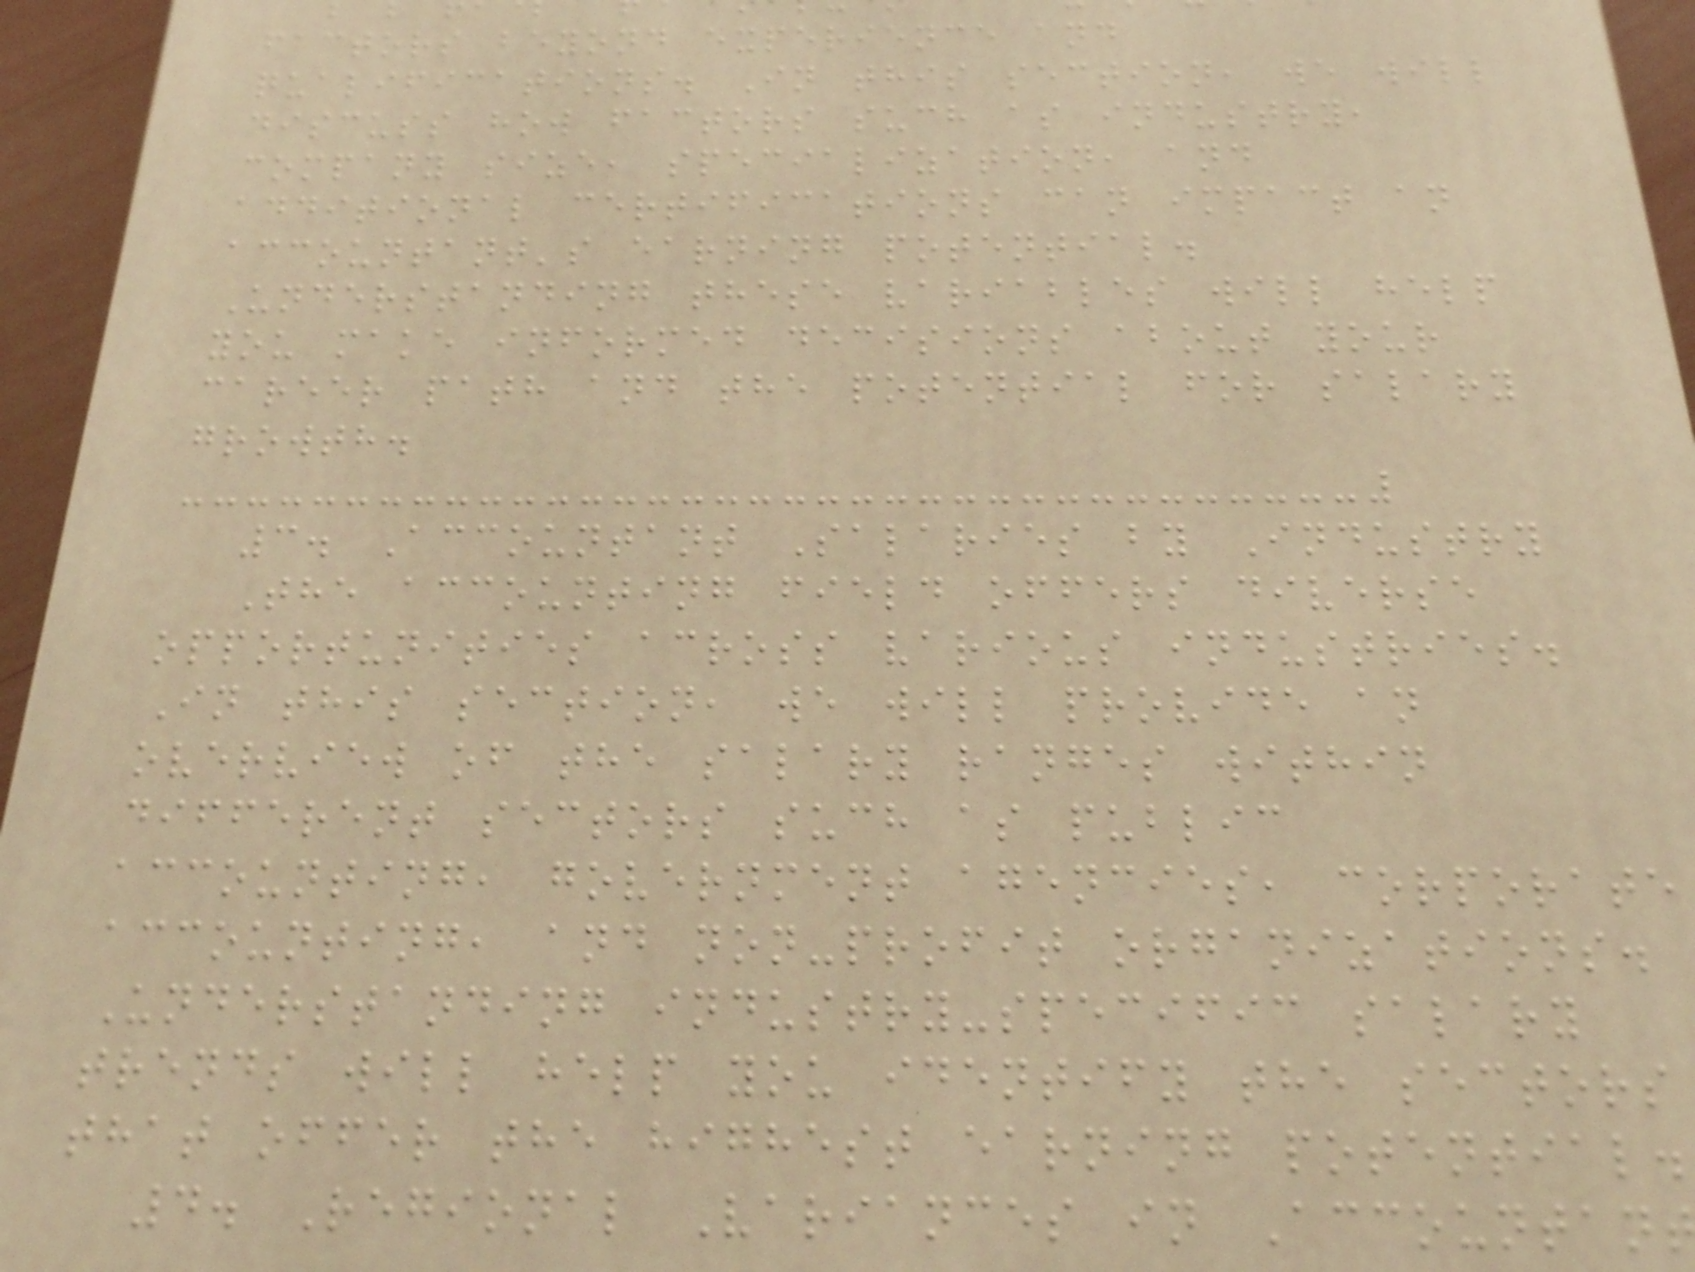factors beyond experience and
qualifications. In this section, we will
discuss how factors such as industry,
company size, specialization, and
additional certifications can impact an
accountant's earning potential.
Understanding these variables will help
you make informed decisions about your
career path and the potential for salary
growth.
3. Accountant Salaries by Industry
The accounting field offers diverse
opportunities across various industries.
In this section, we will provide an
overview of the salary ranges within
different sectors such as public
accounting, government agencies, corporate
accounting, and non-profit organizations.
Understanding industry-specific salary
trends will help you identify the sectors
that offer the highest earning potential.
4. Regional Variances in Accountan
